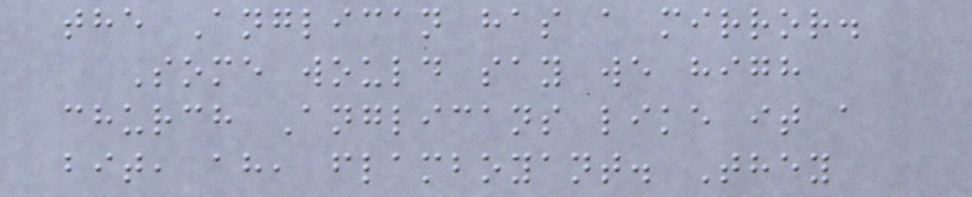the Anglican has a mirror.
Some would say we high
church Anglicans like it a
bit, ah, flamboyant. They
